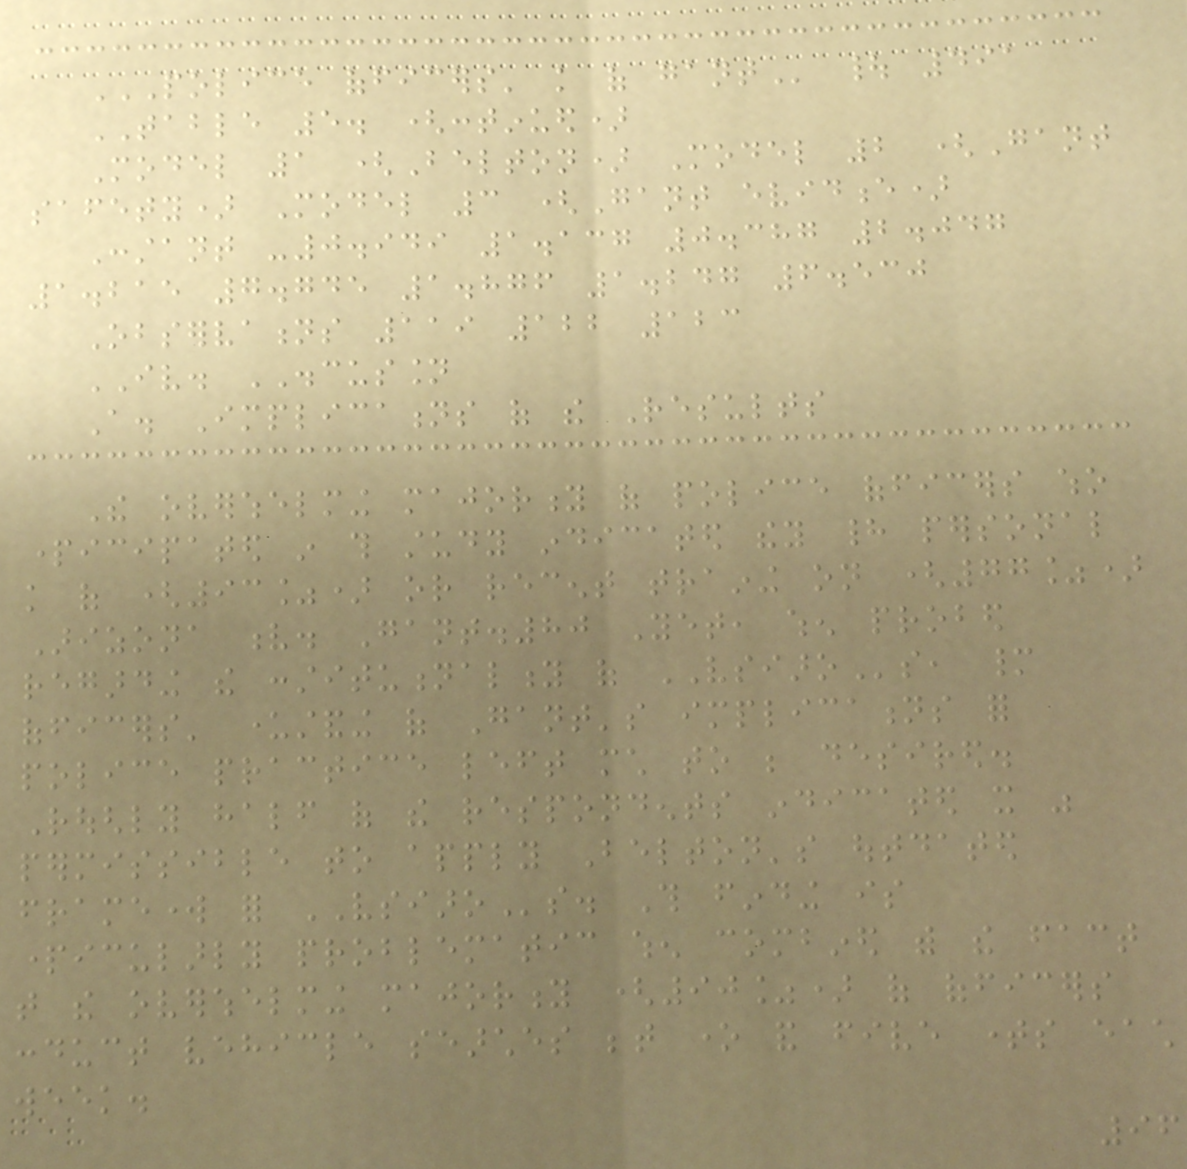POLICE OFFICERS' KNOWLEDGE OF GANT | 491
TABLE 5. (continued)
Model 1 (Belton) Model 2 (Gant
safety) Model 3 (Gant evidence)
Constant -0.949 1.137 0.387 2.047
1.215 7.745 1.876 1.247 6.530
Observations 119 122 123
IV. DISCUSSION
A. Implications of the Results
The overwhelming majority of police officers who
participated in this study indicated they had personal
knowledge of (93%) or recent training on (77%)
Arizona v. Gant.80 Yet, when probed
regarding the constitutionality of VSIAROs, many
officers' understanding of Gant's implications for
police practice left much to be desired.
Roughly half of the respondents indicated it was
permissible to apply Belton's outdated
framework for VSIAROs. This finding is
particularly problematic when combined with the fact
that the overwhelming majority (90%) of officers
conduct vehicle searches between one and five times each
week.
96
